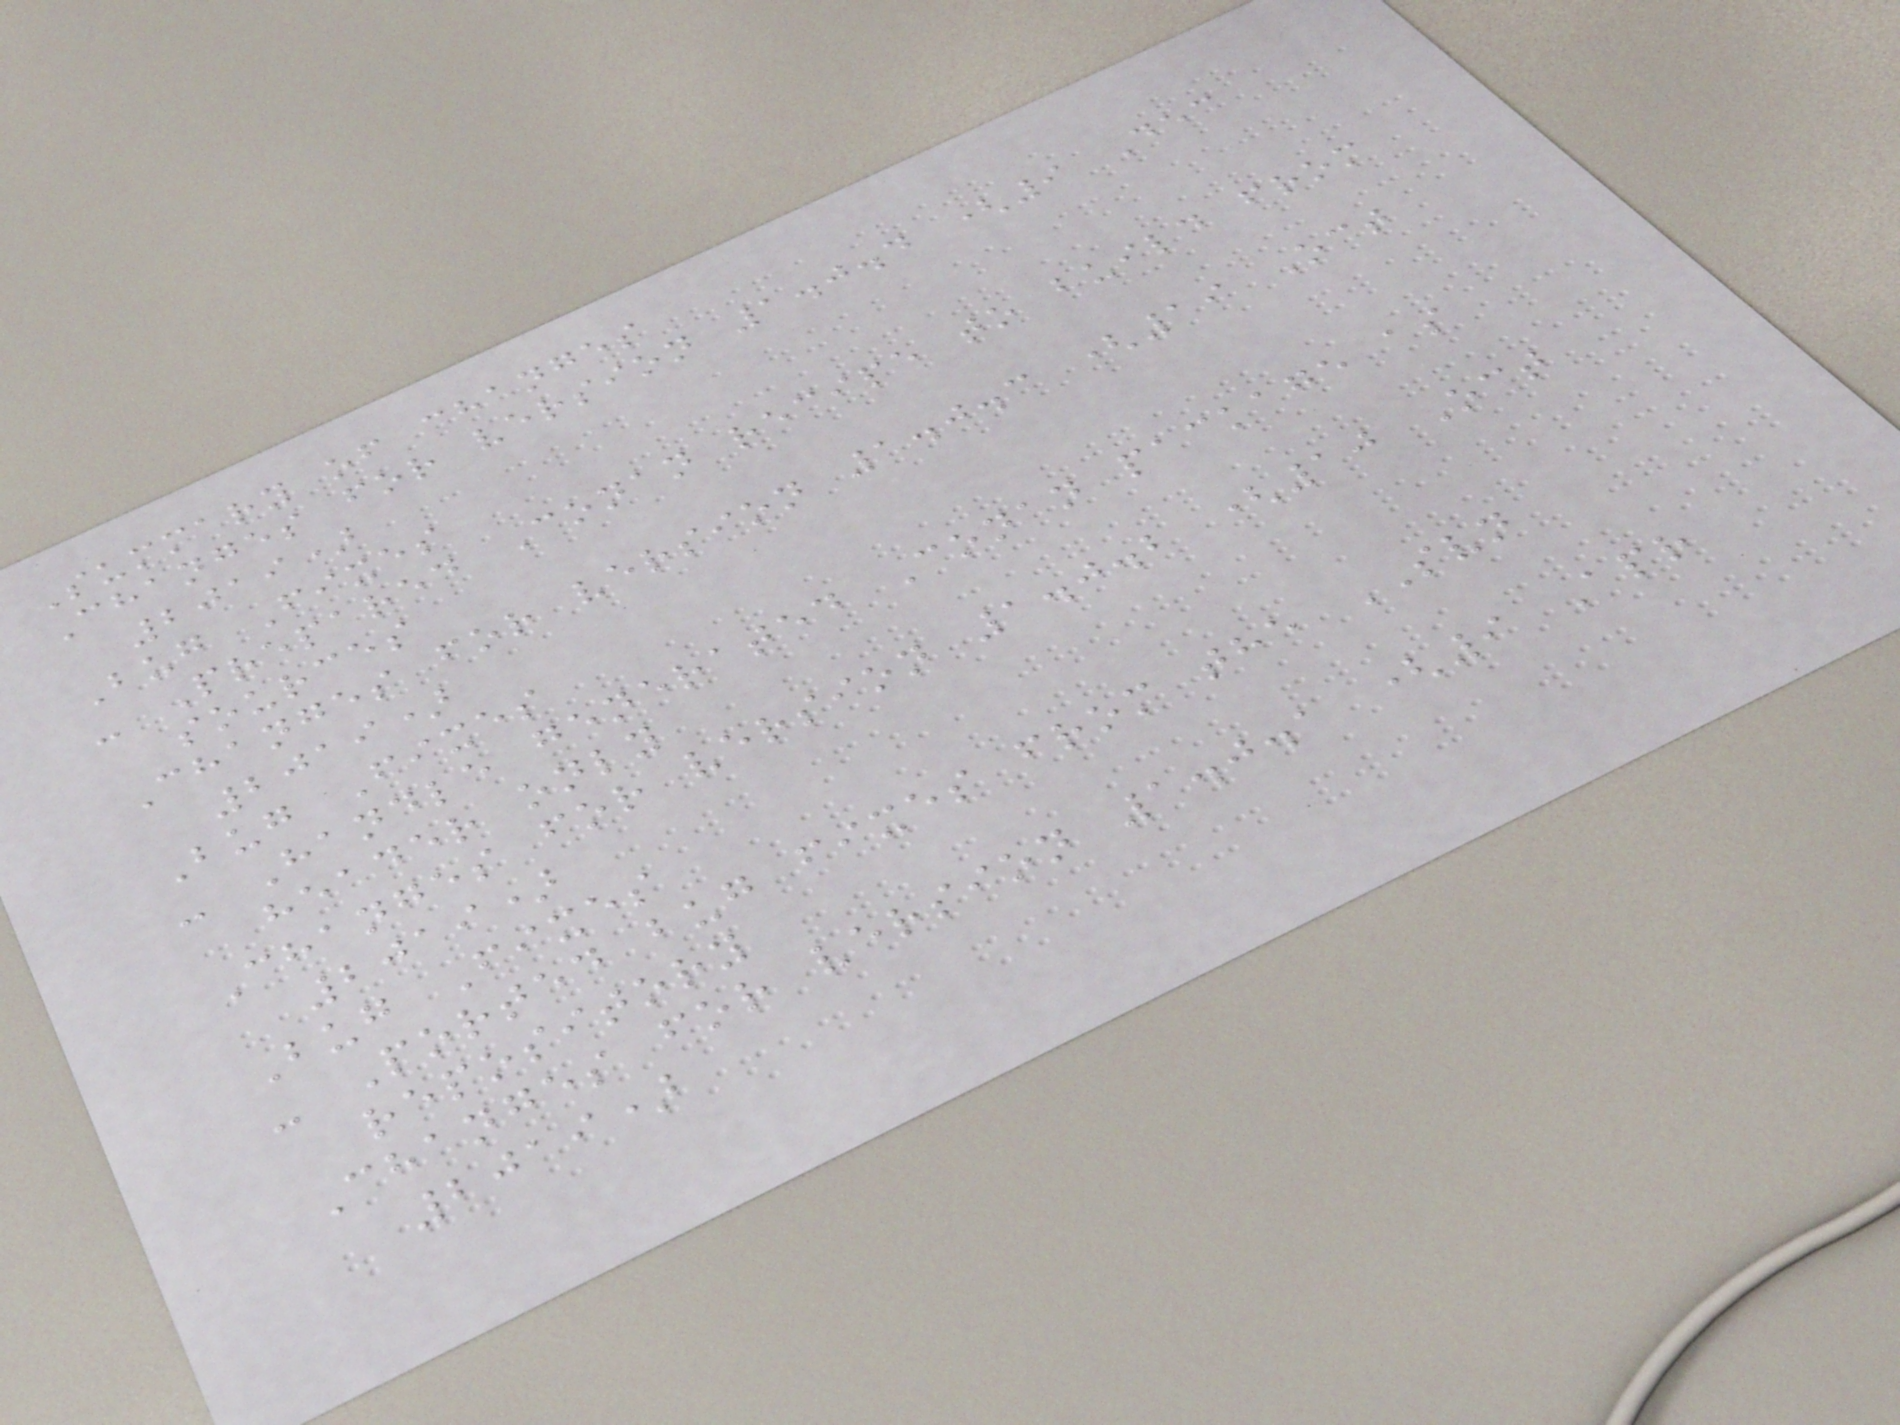Summary of changes
Changes for version 1.0.4 (9 Dec
2019)
Bug Fixes
- Prepared Conan recipe to build from
sources
Changes for version 1.0.3 (19 Oct
2019)
Bug Fixes
- Handle generated Conan package as
header only
Changes for version 1.0.2 (10 Oct
2019)
Bug Fixes
- Ported bug fixes from the SVN
repository
Changes for version 1.0.1 (9 Apr
2019)
